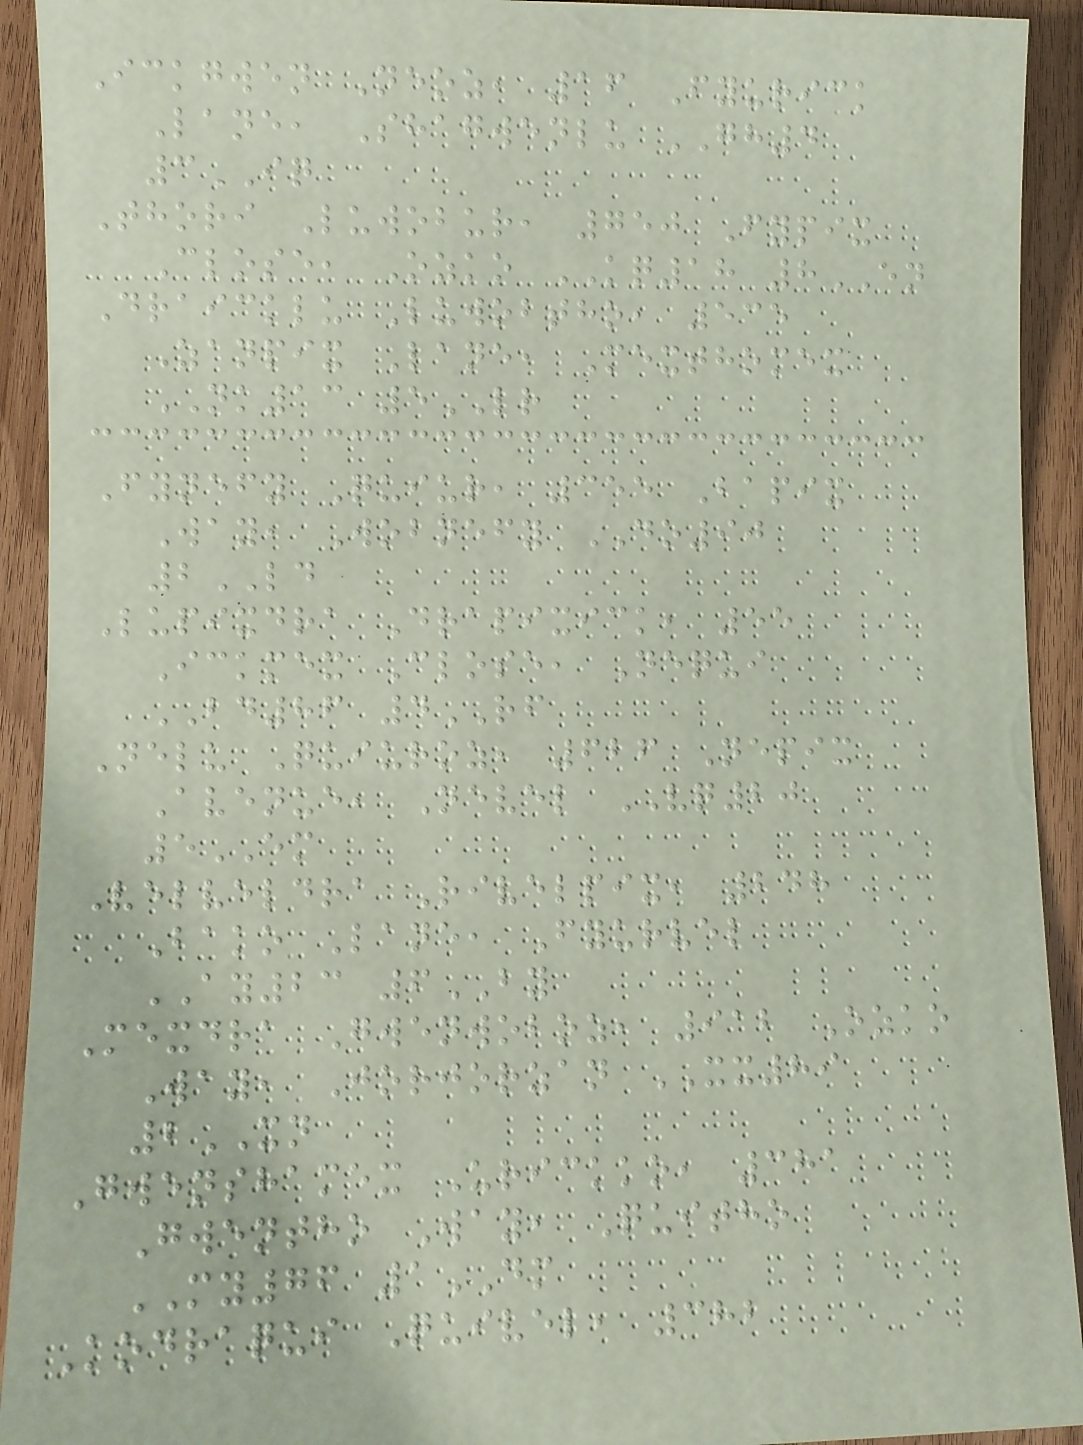Ickgwen Neoz, 16 Fyurick
Lane, Shagwenlu GH4
3IQ
Thori Luwobur, 750 Fypix
Close, Ozko KQ18 8EN
Draicklu Luwobtho, 535
Zanpix Lane, Mexthomex
NK13 5LR
Fynefy Quiur, 355 Bapix
Way, Wobnefy DO90
2LD
Lupixdra Drapixick, 55
Ickmex Close, Nequi
BD86 4RF
Nelu Quiuroz, 626 Nepix
Avenue, Nevel VQ20
5EM
Velveldra Rivelpix, 248
Bako Lane, Fyurvel
AY23 6BY
Mexdra Gwenwoboz, 912 Ozko
Way, Jorjorzan XX89
2XN
Gwenshamex Urickko, 381
Gwentho Way, Quitho
MY76 1DM
Kodraqui Quivel, 382
